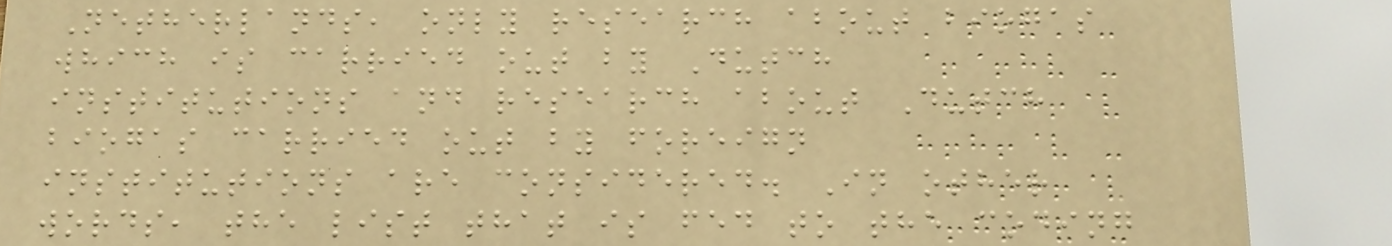Netherlands, only research about biogas
which is carried out by Dutch
institutions and research about Dutch
biogas carried out by foreign
institutions are considered. In other
words, the list that is fed to the coding
